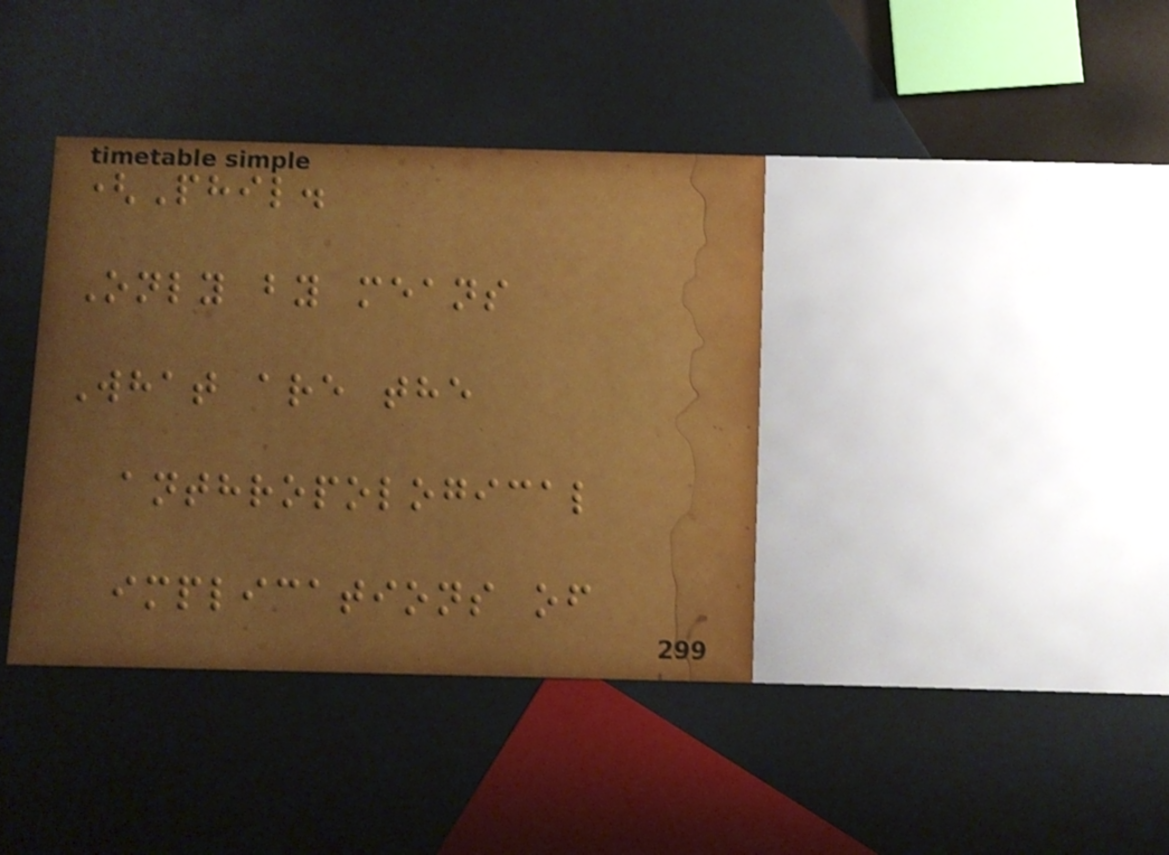(Phil.
Only by means
What are the
anthropological
implications of
